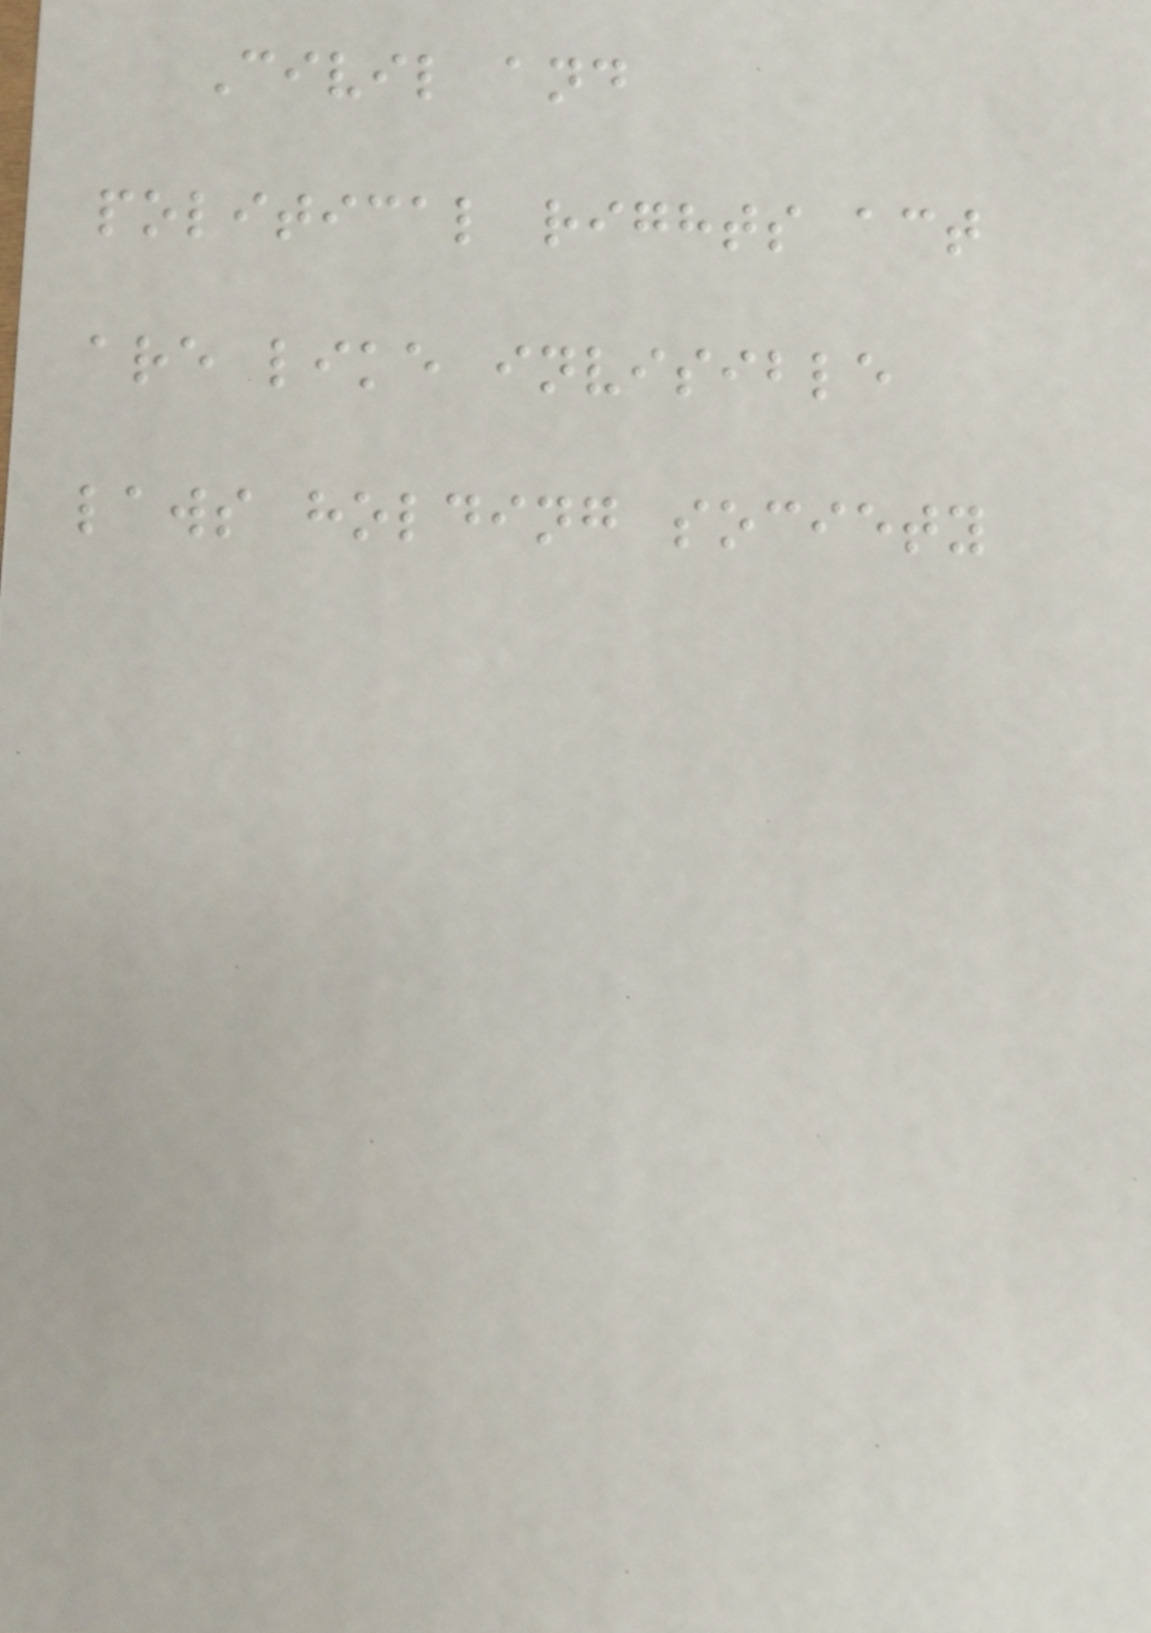Civil and
political rights act
are like invisible
laws holding society
